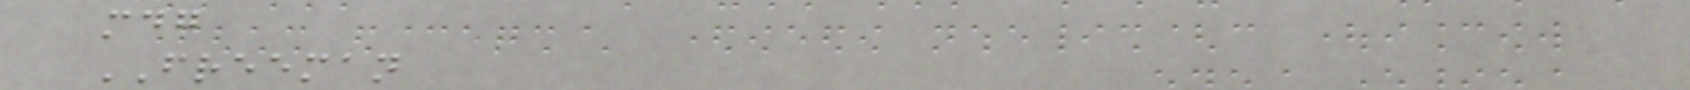mdg
FREEMAN
